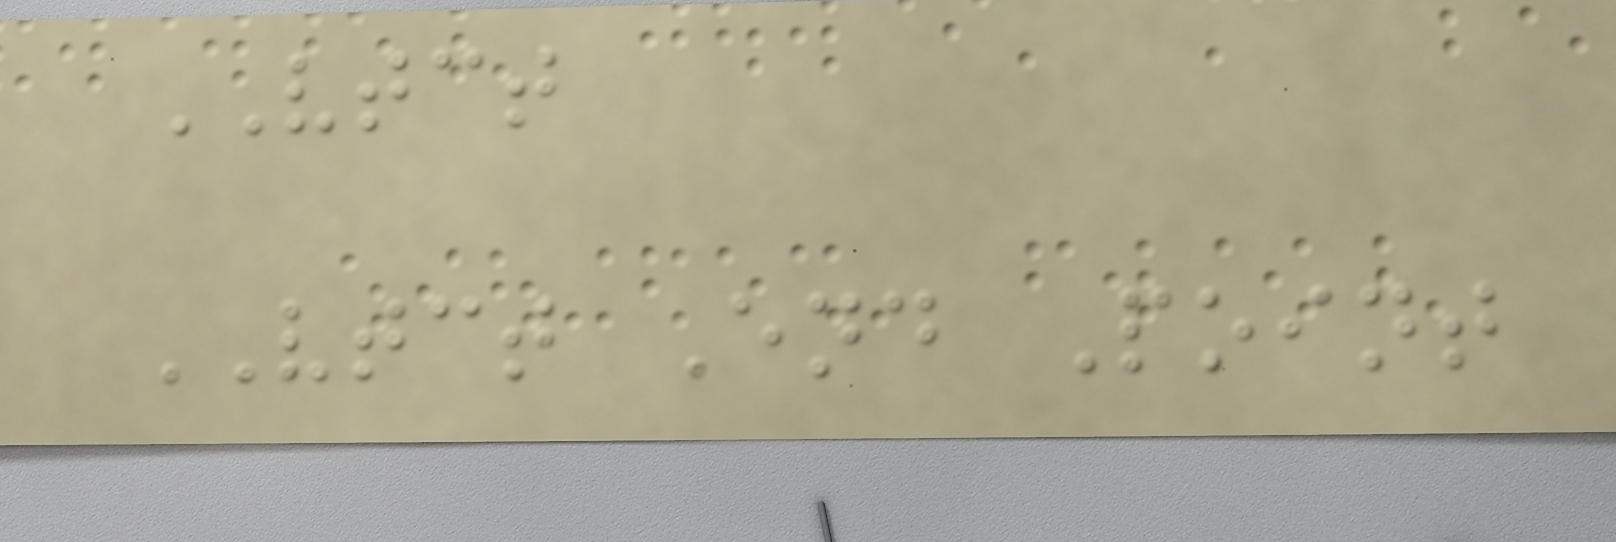VTCT
VTCT End Point
